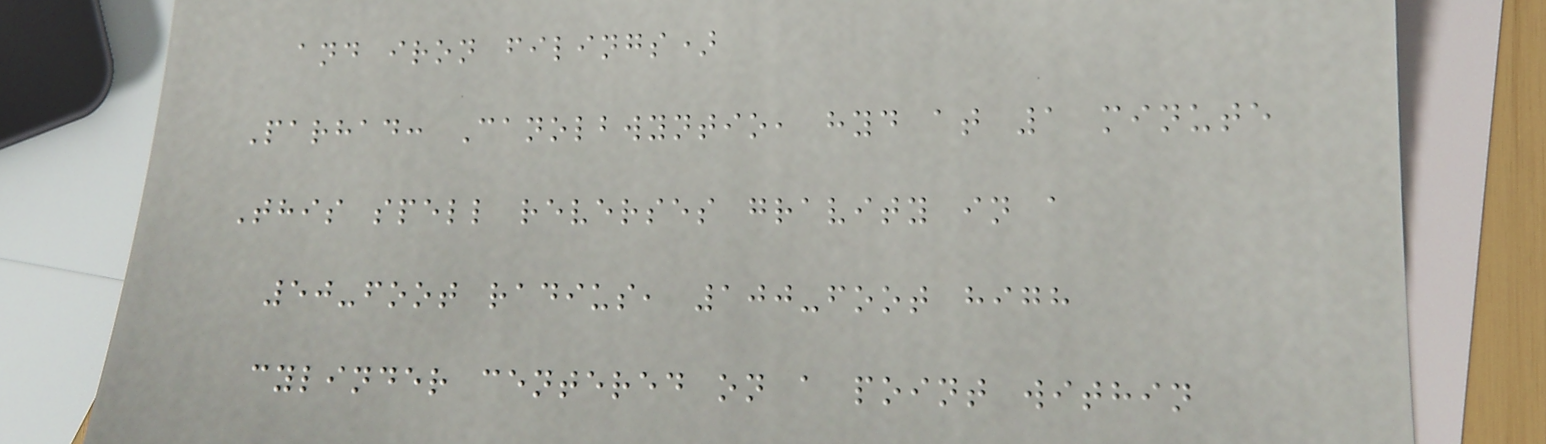and iron filings)
Parhad: Canolbwyntio, hyd at 1 minute
This spell reverses gravity in a
50-foot radius, 100-foot high
cylinder centered on a point within
